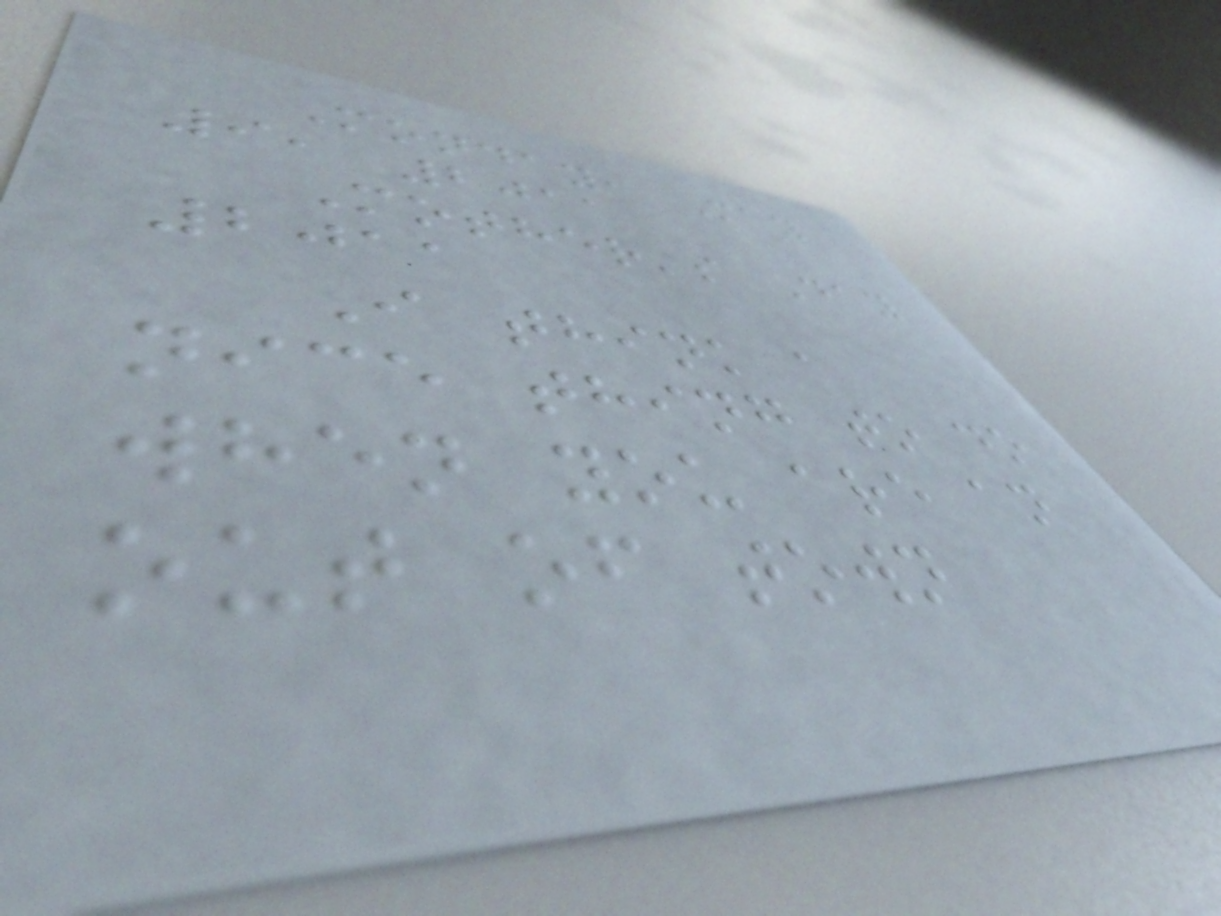Monday, May
9, 2011
Mother's Day
2011
I think a
nice thing to do
when you are an
out of town
